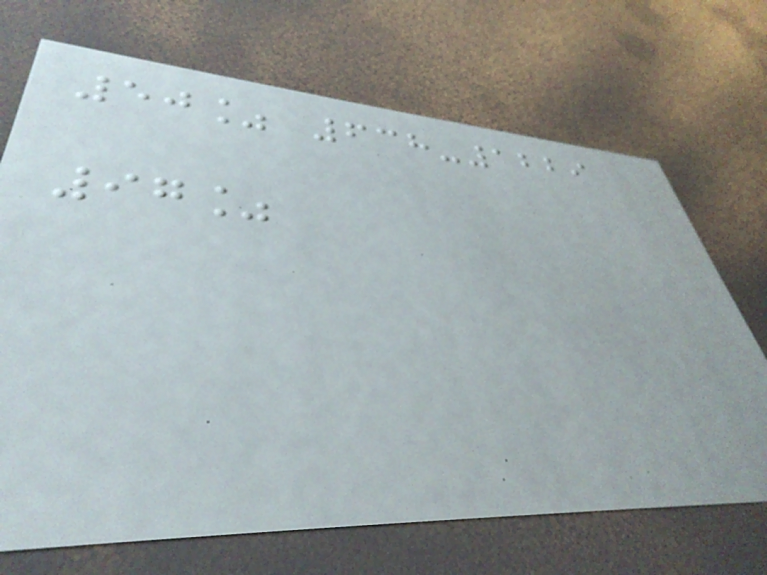50% 638-1229
97%
